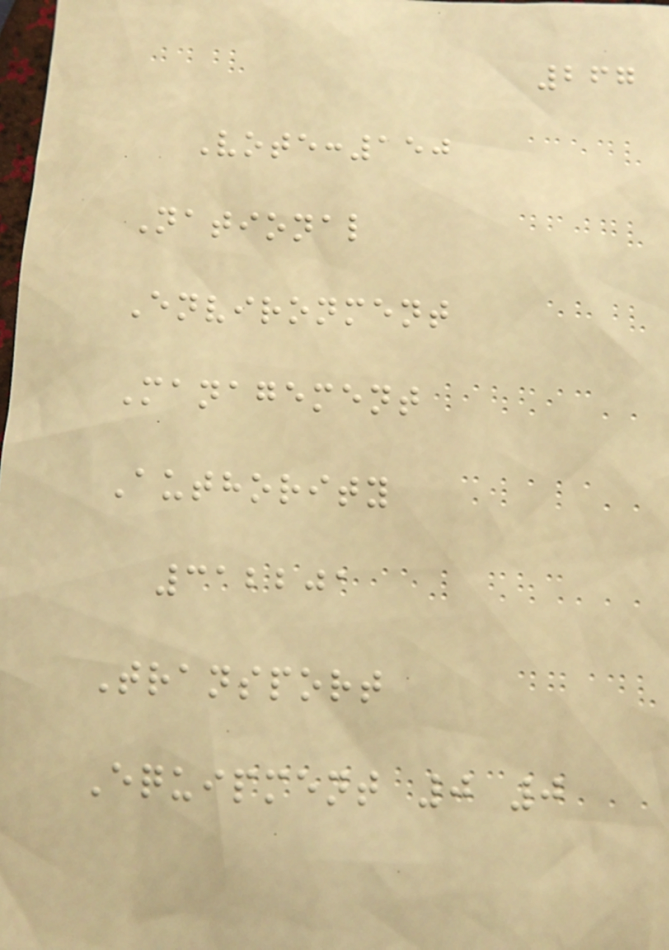267
Vote:150
National
Environment
Management
Authority
312201
Transport
Equipment 0 0
